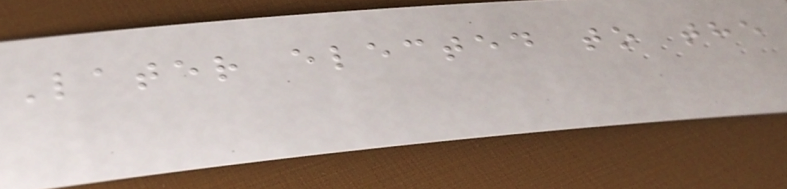Later elected to the
